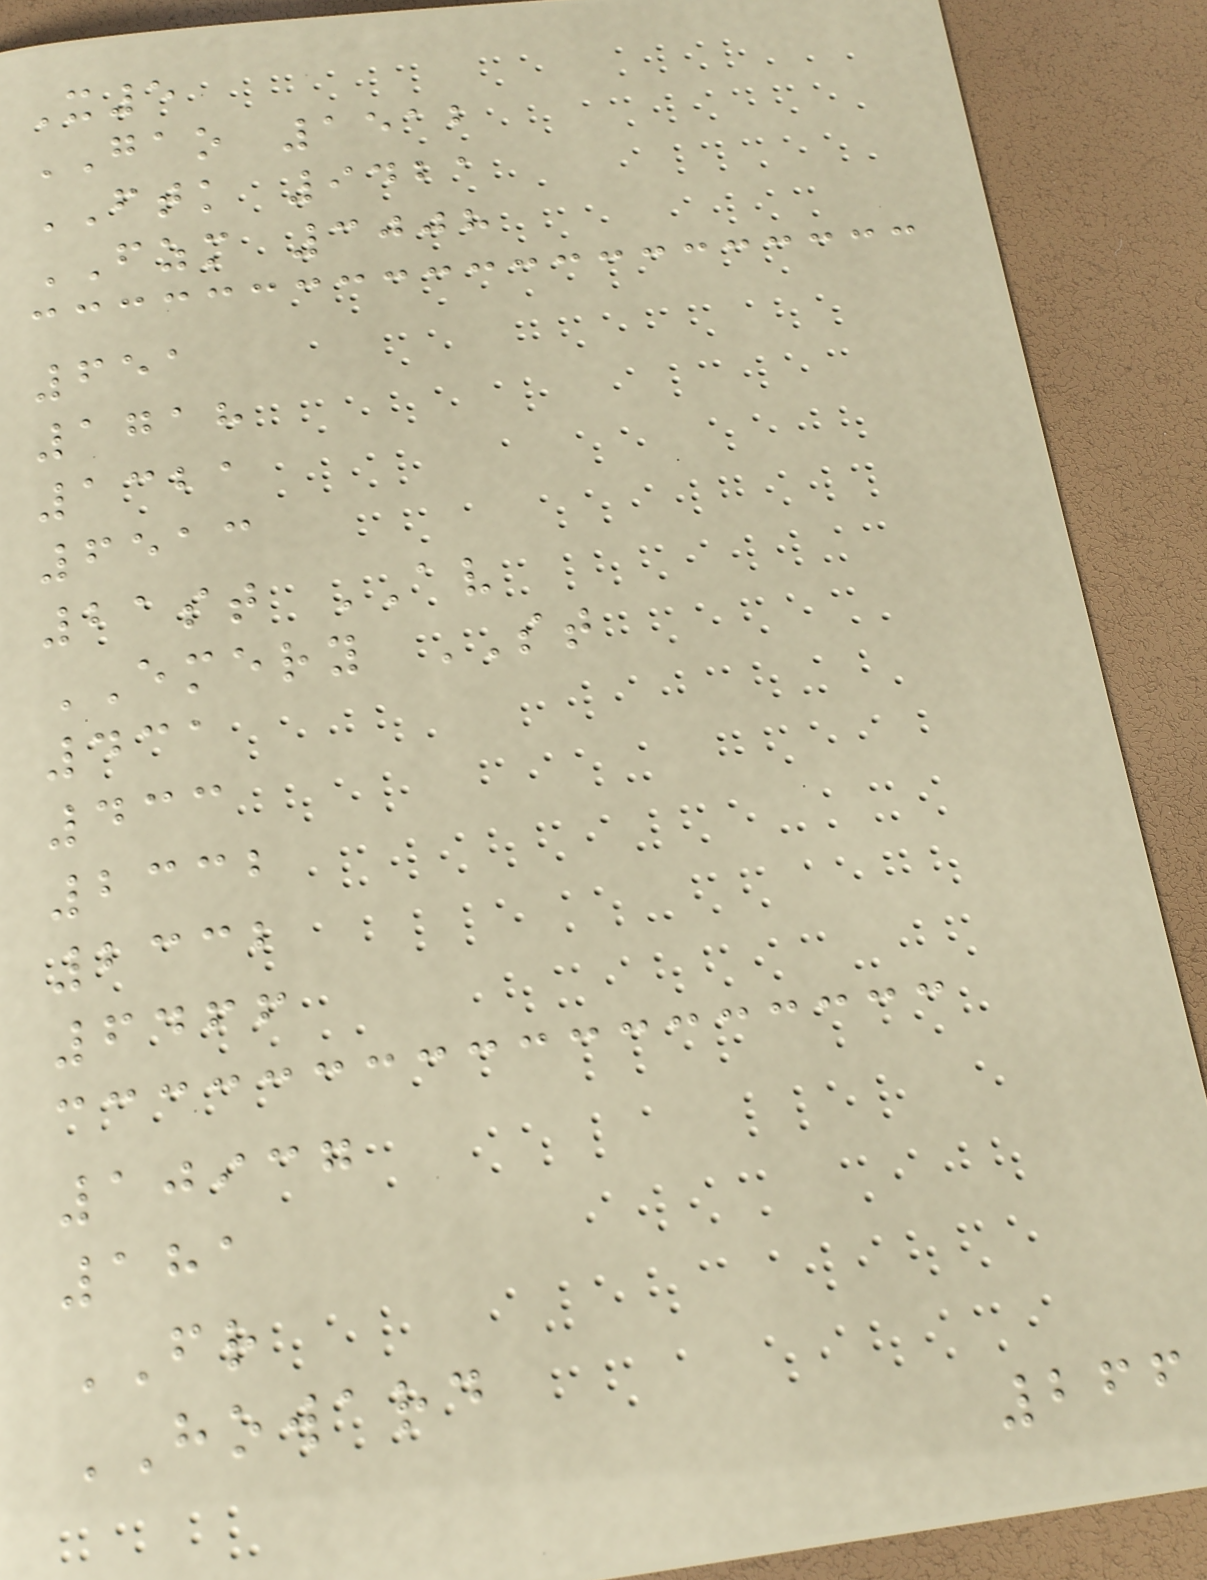X5
GAO 1512
FTK 9421
FZM 3008
651
1718
1321
6513
21st AV
EMERY ST
431
433
2332
2332
6466
10937
181
FR
HOWARD
266
